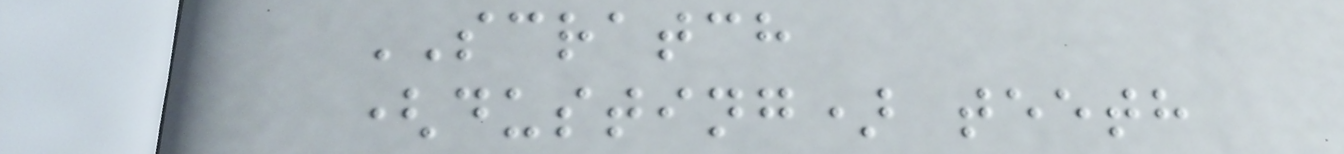SCRATCH
(dusting) teeth
